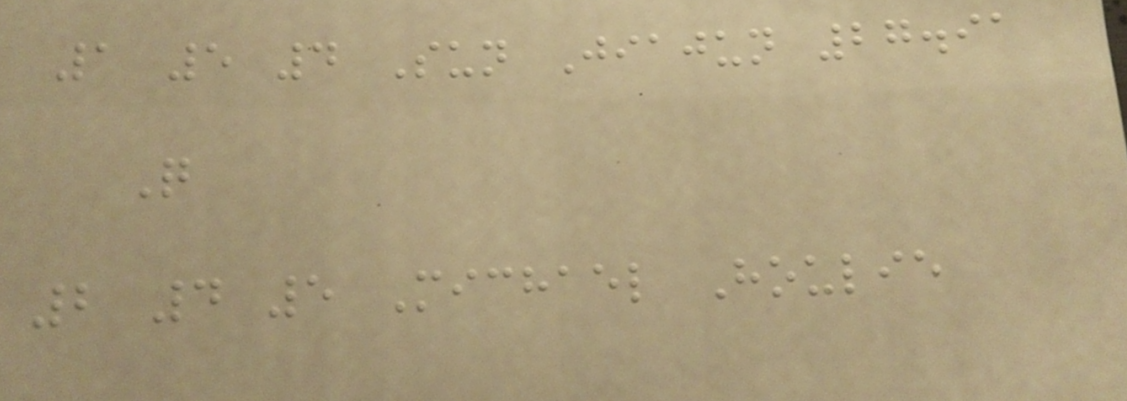1 5 4 Sun Jiajun 27.91
Q
2 4 5 Michael Houlie
